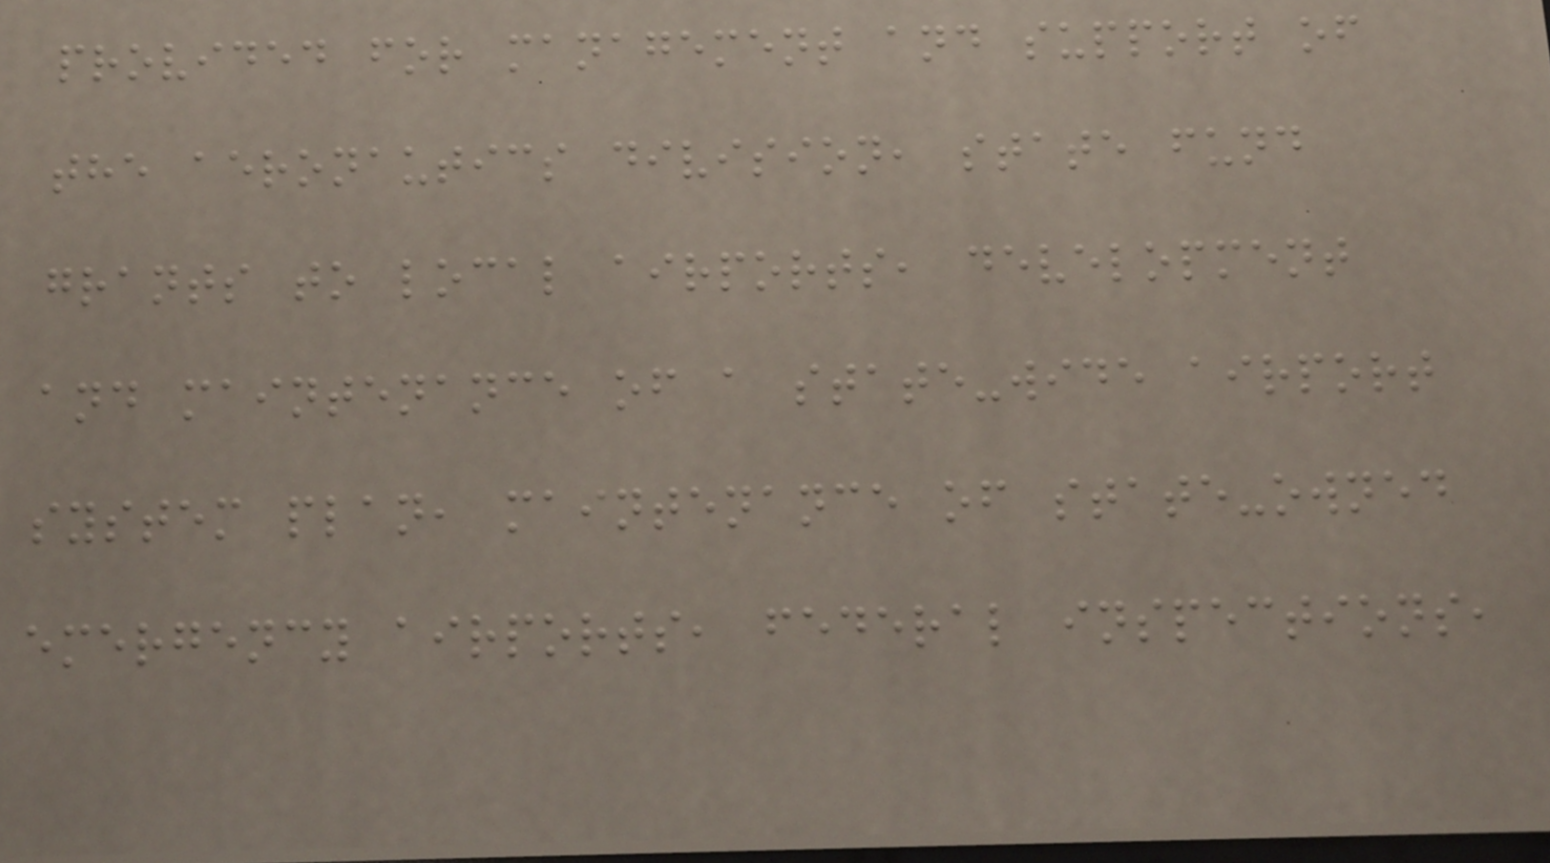provided for management and support of
the aeronautics division, state fund
grants to local airports, development
and maintenance of a state-wide airport
system plan, maintenance of state-owned
emergency airports, federal inspections,
